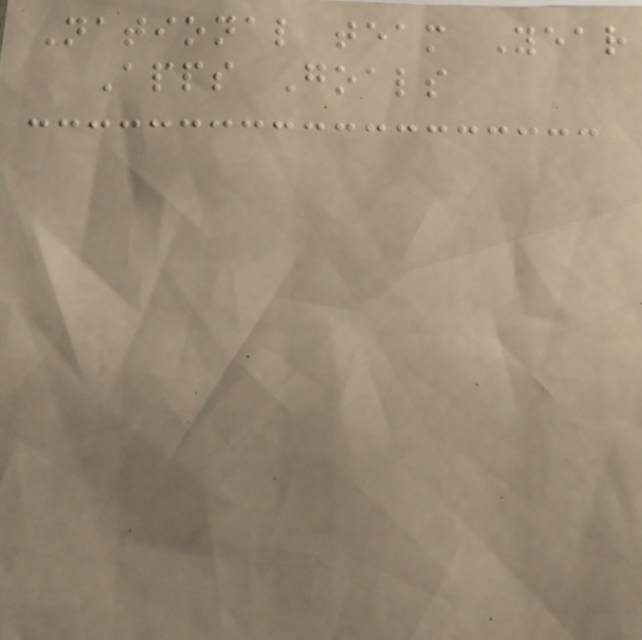National team Year
Apps Goals
